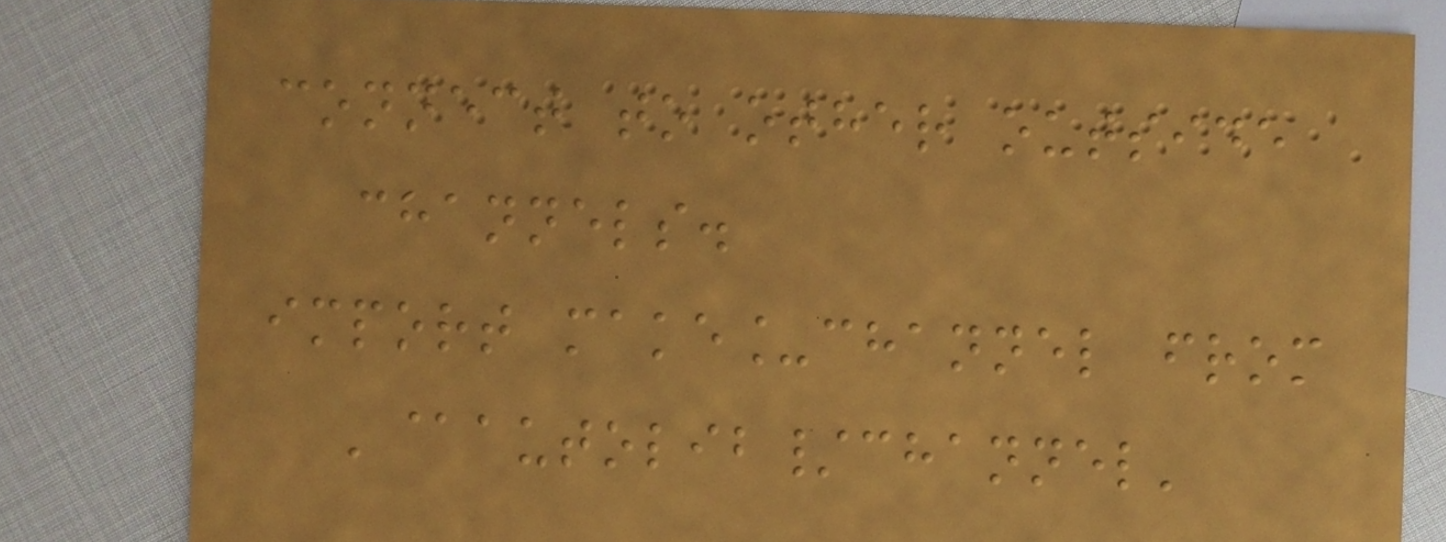connect to other outside
channels.
import make_channel from
'@autolib/channel'
